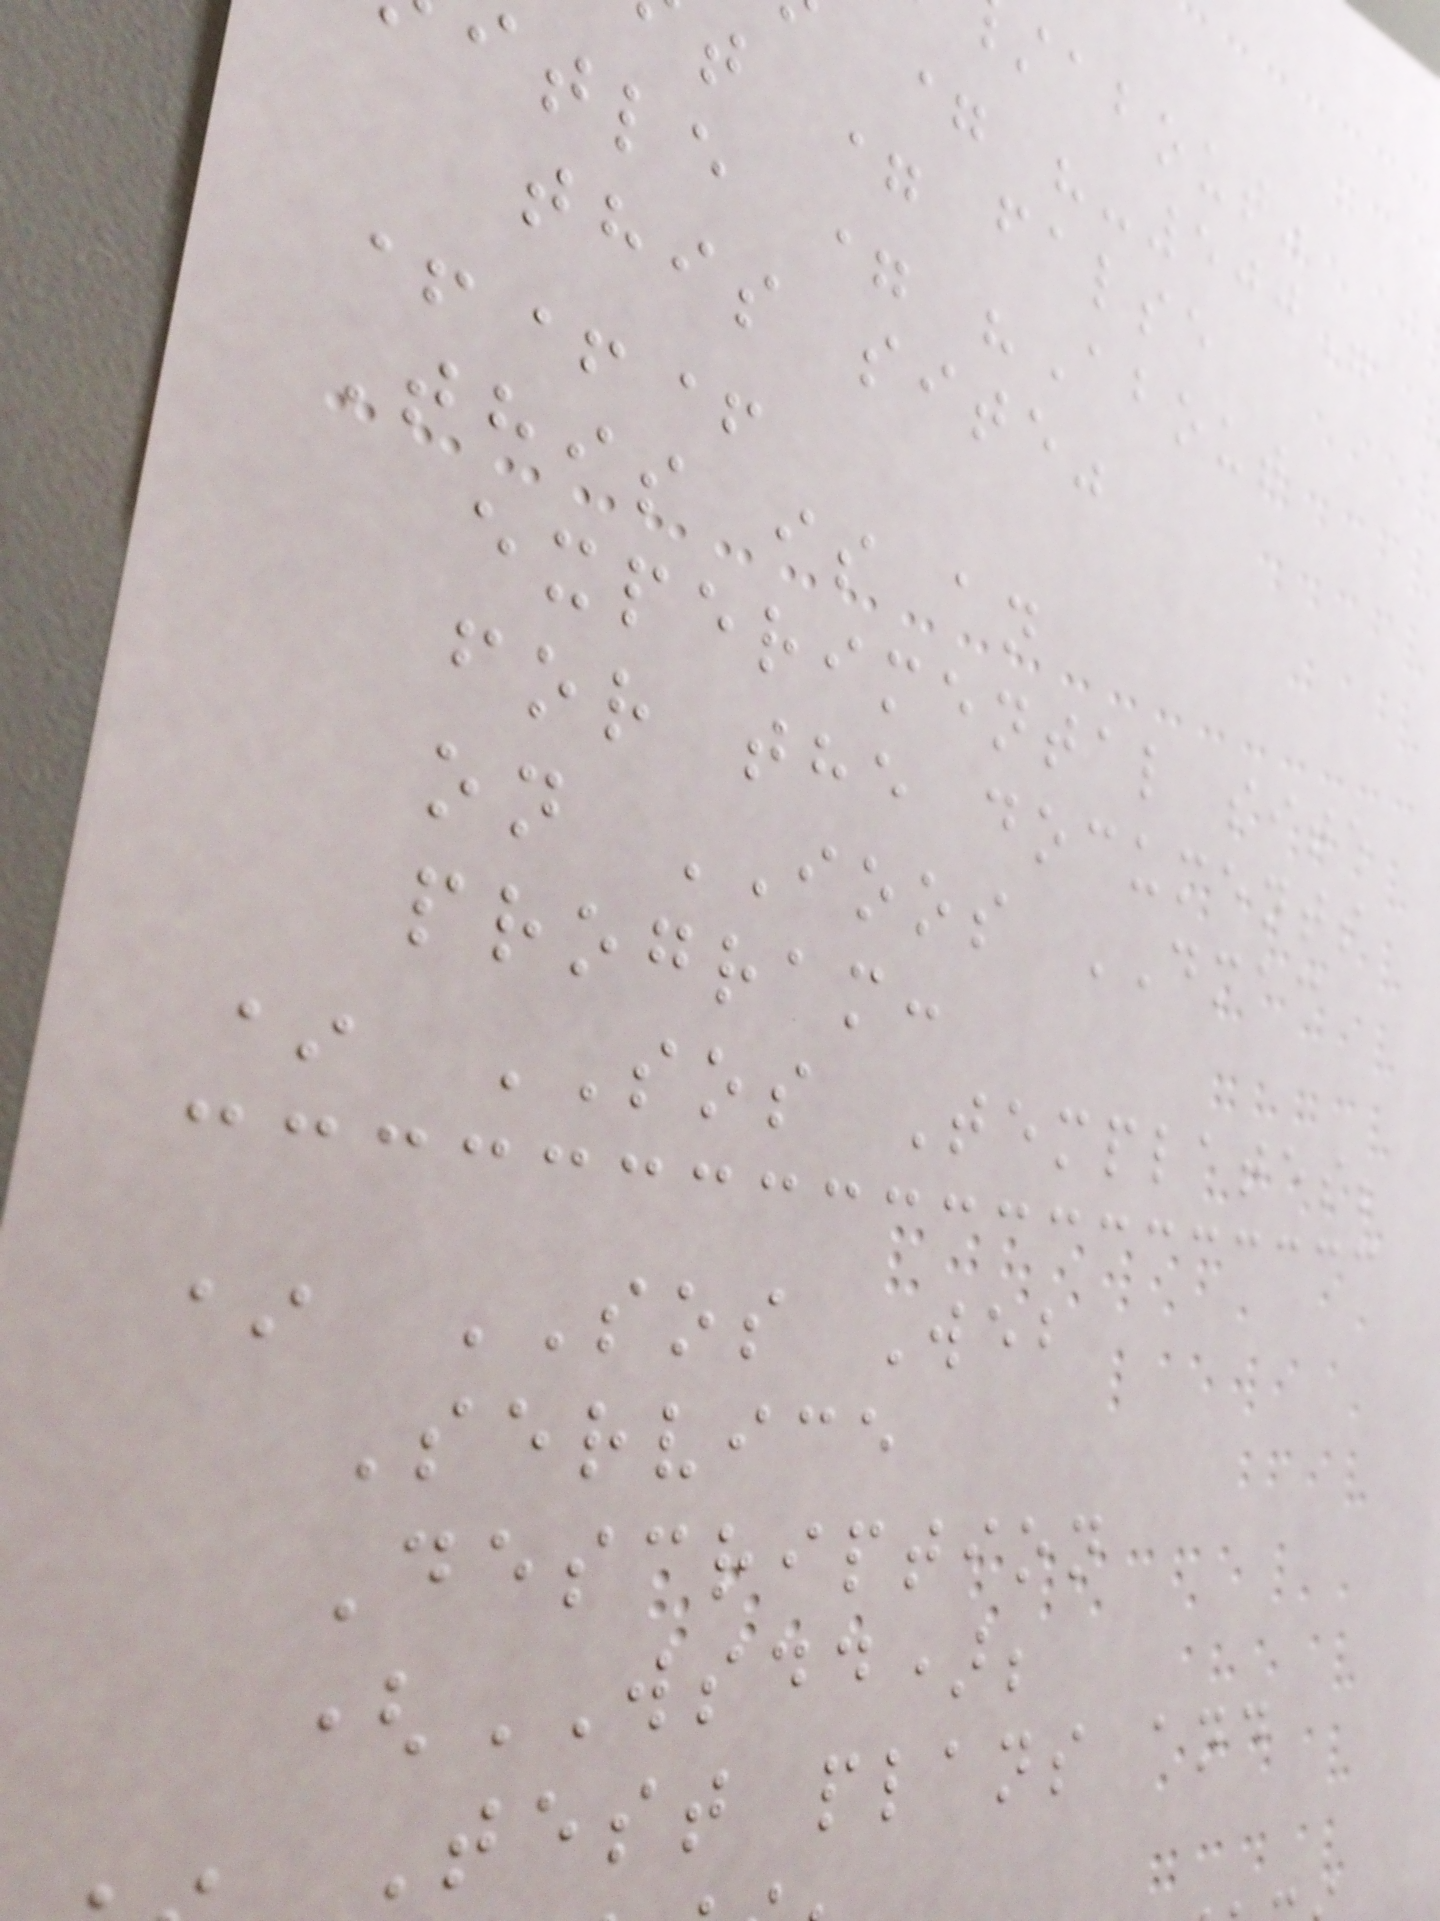about"
= "-500"
t = false
tle = "About
this site"
+++
This is an
experimental site
for the documents
on IOOS DMAC
program:
* SOS Templates;
* SOS Web
Service
Description
(WSDD);
Test plans and
